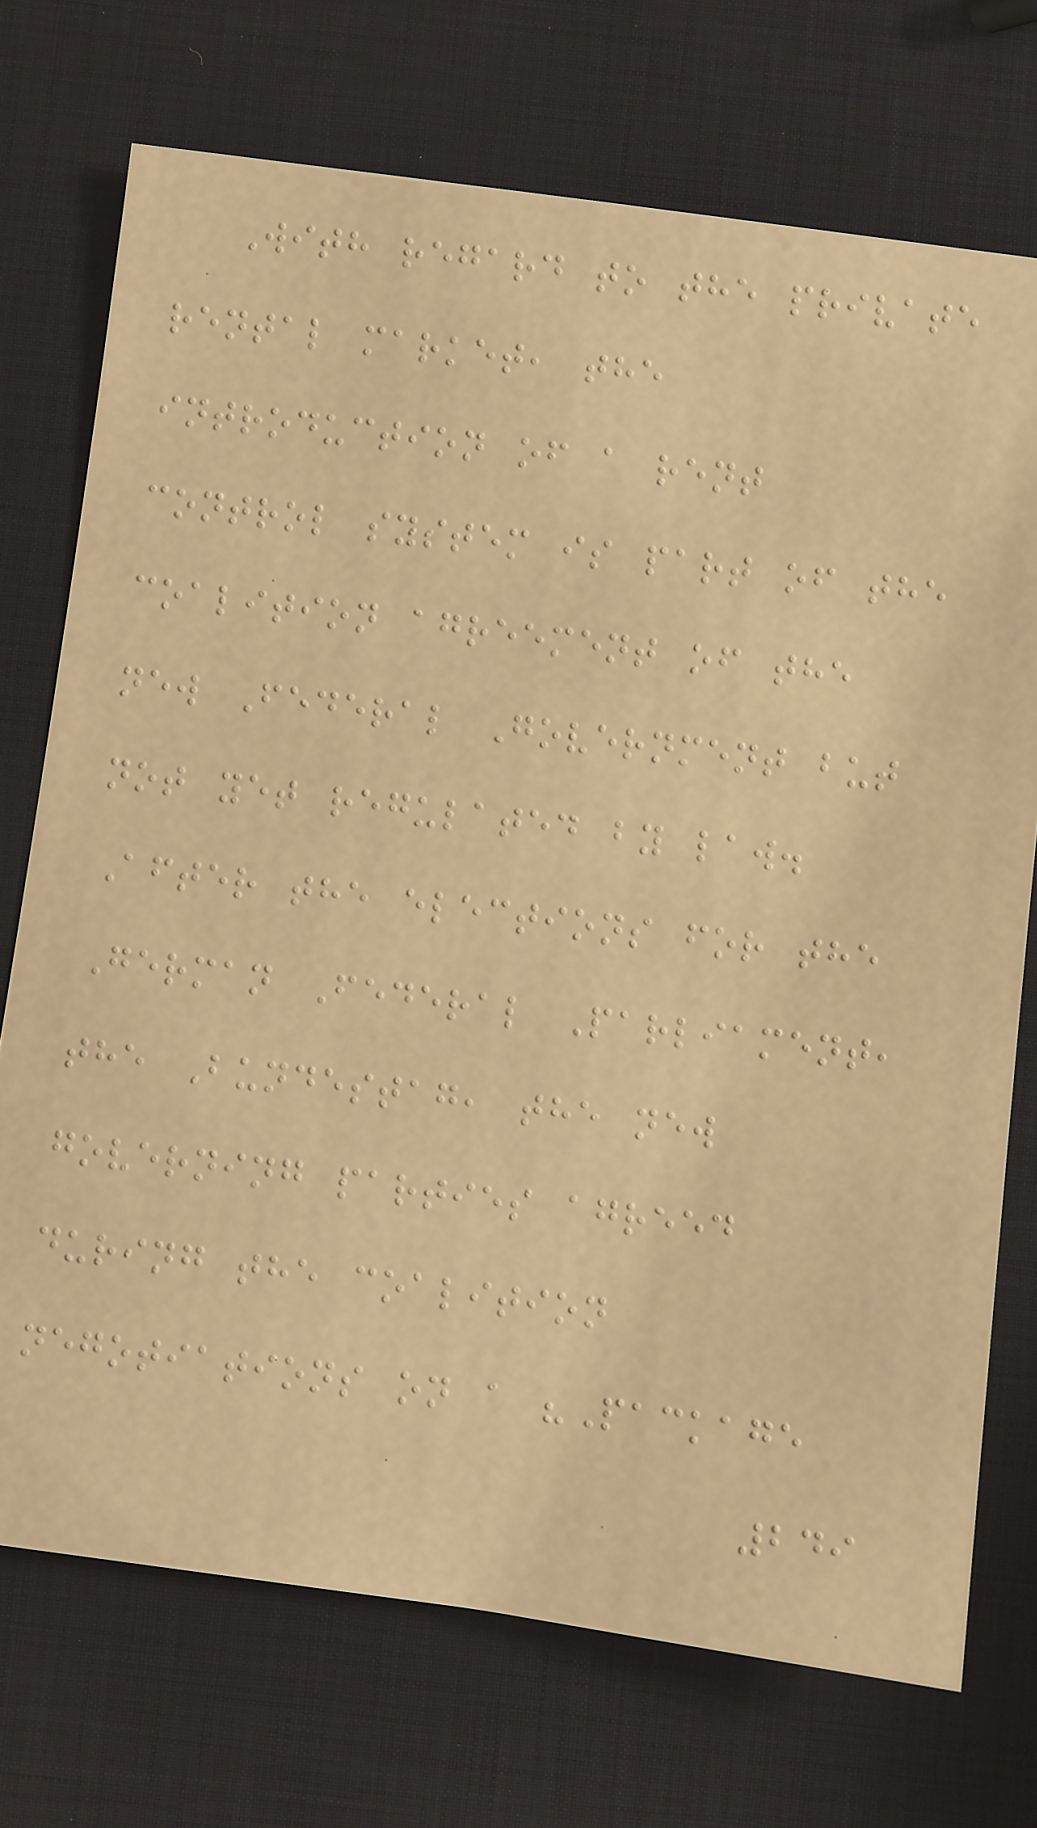With regard to the private
rental market, the
introduction of a rent
control system is part of the
coalition agreement of the
new Federal Government but
not yet regulated by law.
After the elections for the
German Federal Parliament,
the Bundestag, the new
governing parties agreed
during the coalition
negotiations on a "Package
249
